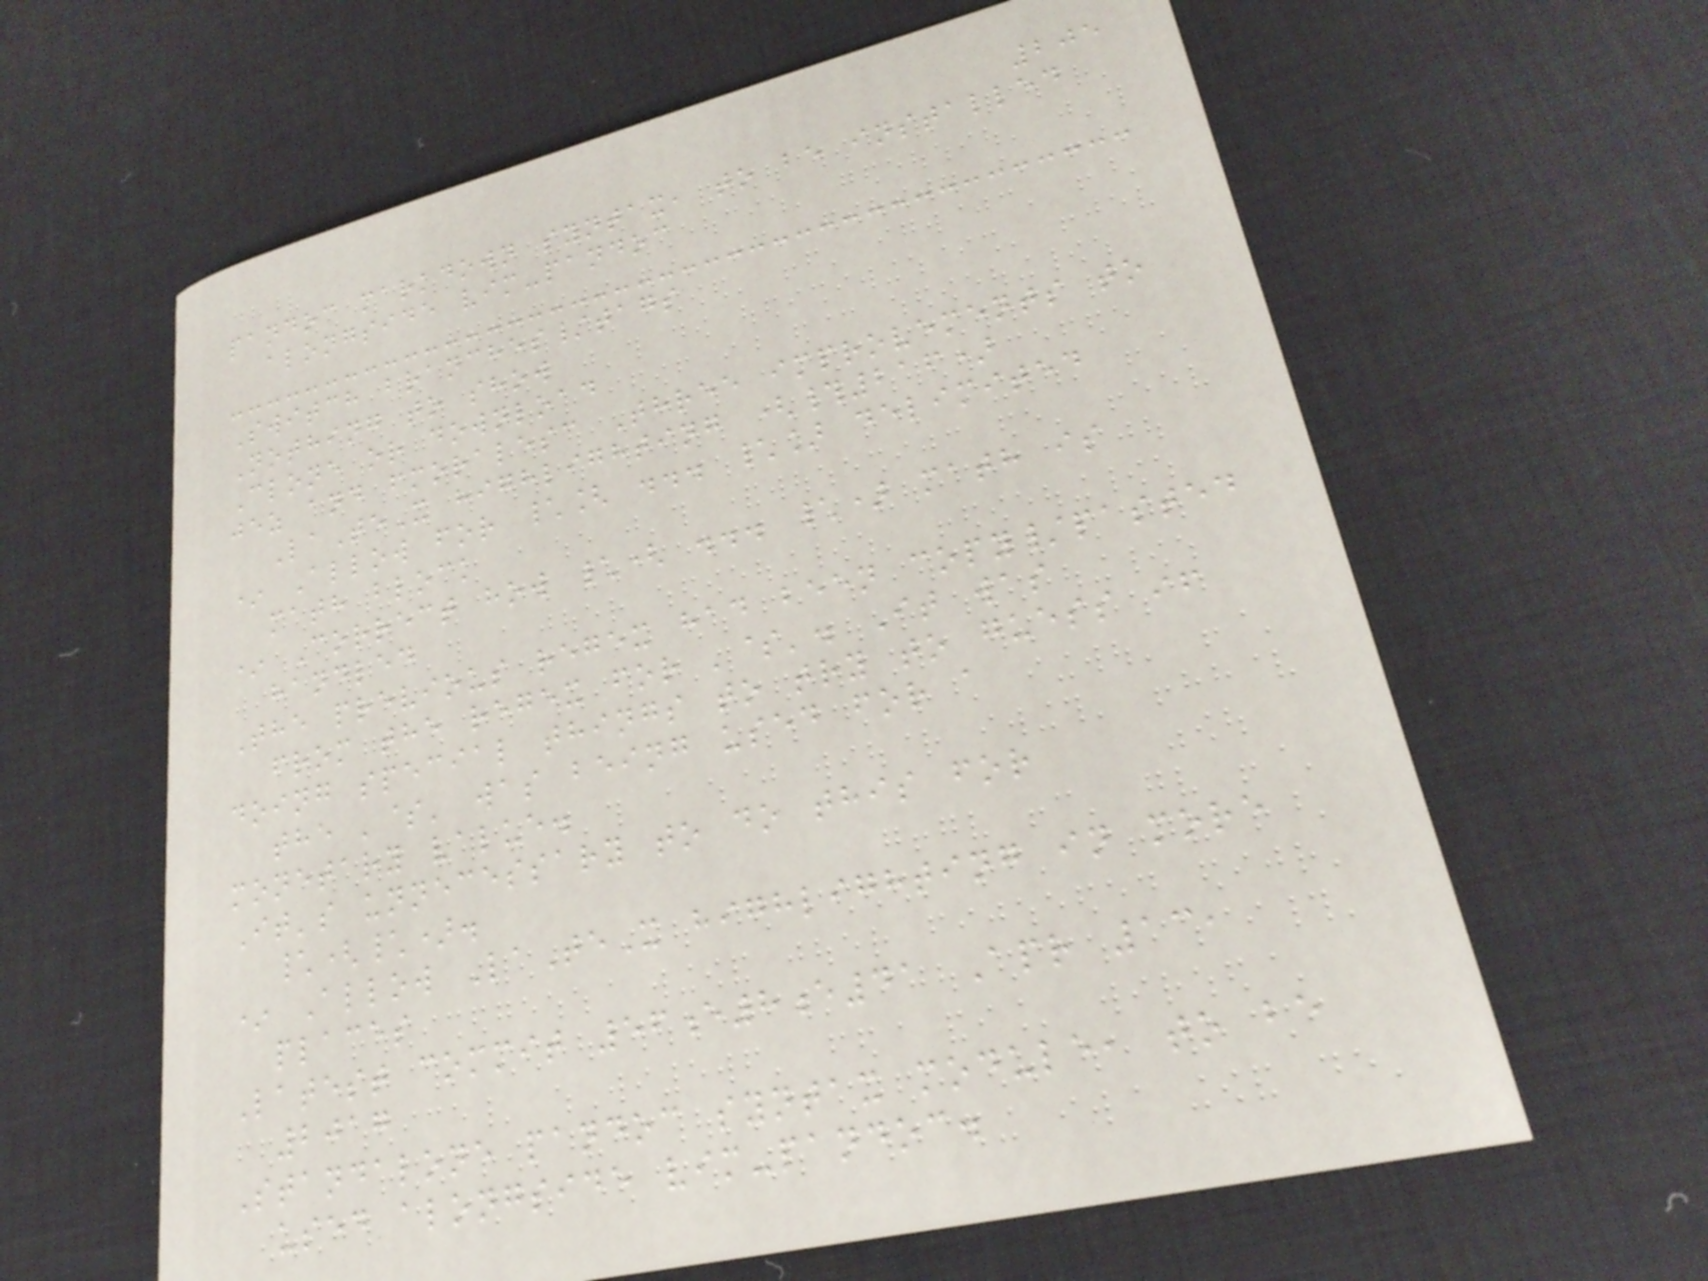205
pandoc markdown syntax, to be installed
alongside vim-pandoc
Switch branches/tags
Nothing to show
Clone or download
jez and fmoralesc Three improvements to
LaTeX highlighting (#216)
* Allow for \[ ... \] delimited
math block
* Correct how \( ... \) math is
handled
The previous regex had been copy/pasted
from the regex for '$'. It was
doing special things to try to guess if
the '$' was being used for a
monetary value.
It's unnecessary to do this for
\(\).
* Allow LaTeX highlighting in more
places
Latest commit 56e8e41 Apr 13,
2017
Standalone pandoc syntax module, to be
used alongside vim-pandoc.
